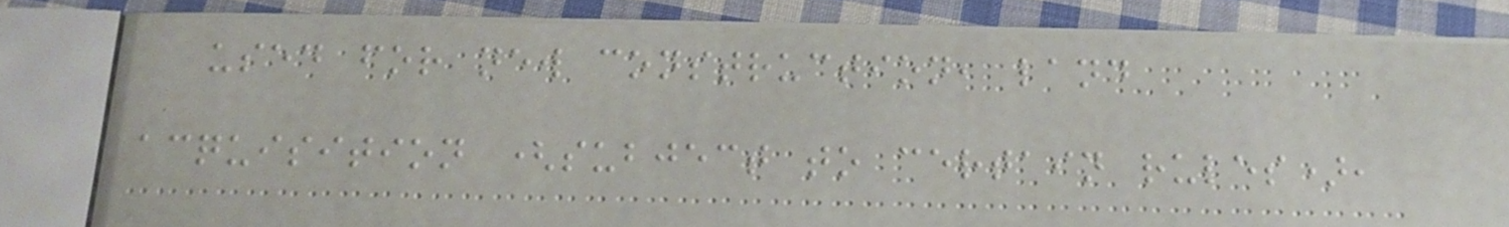used for new construction, land
acquisition (subject to certain rules),
